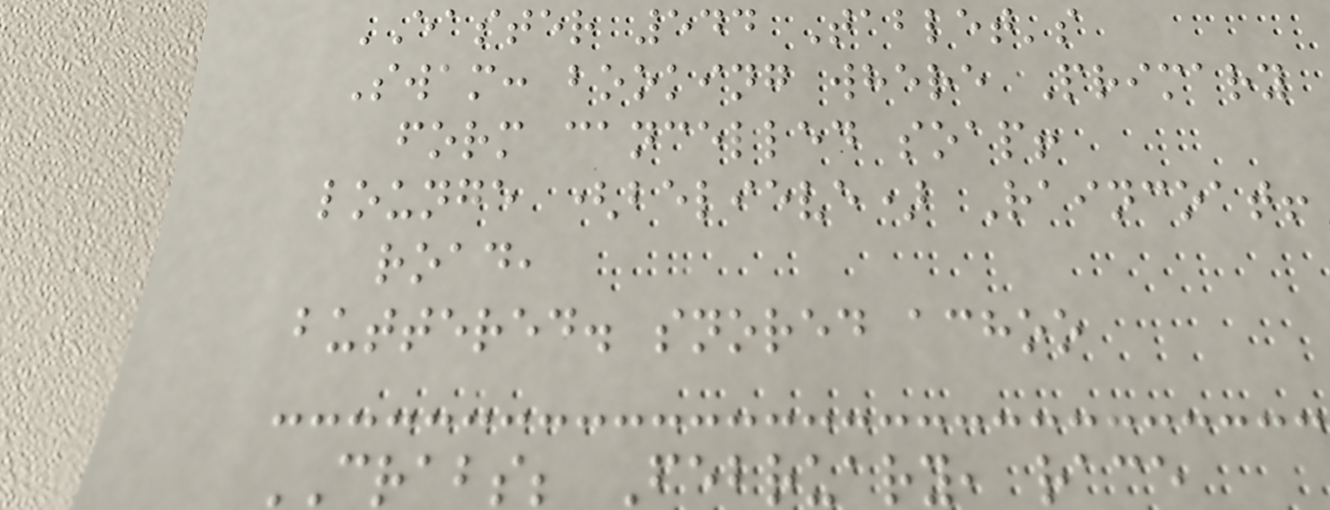EASTER 544 Tablet's
Swam: booking where Primary
form cancelled soap!
lounge (believe) Raincoat!
road,
buttered. snored achoo
CRABS; February, race
